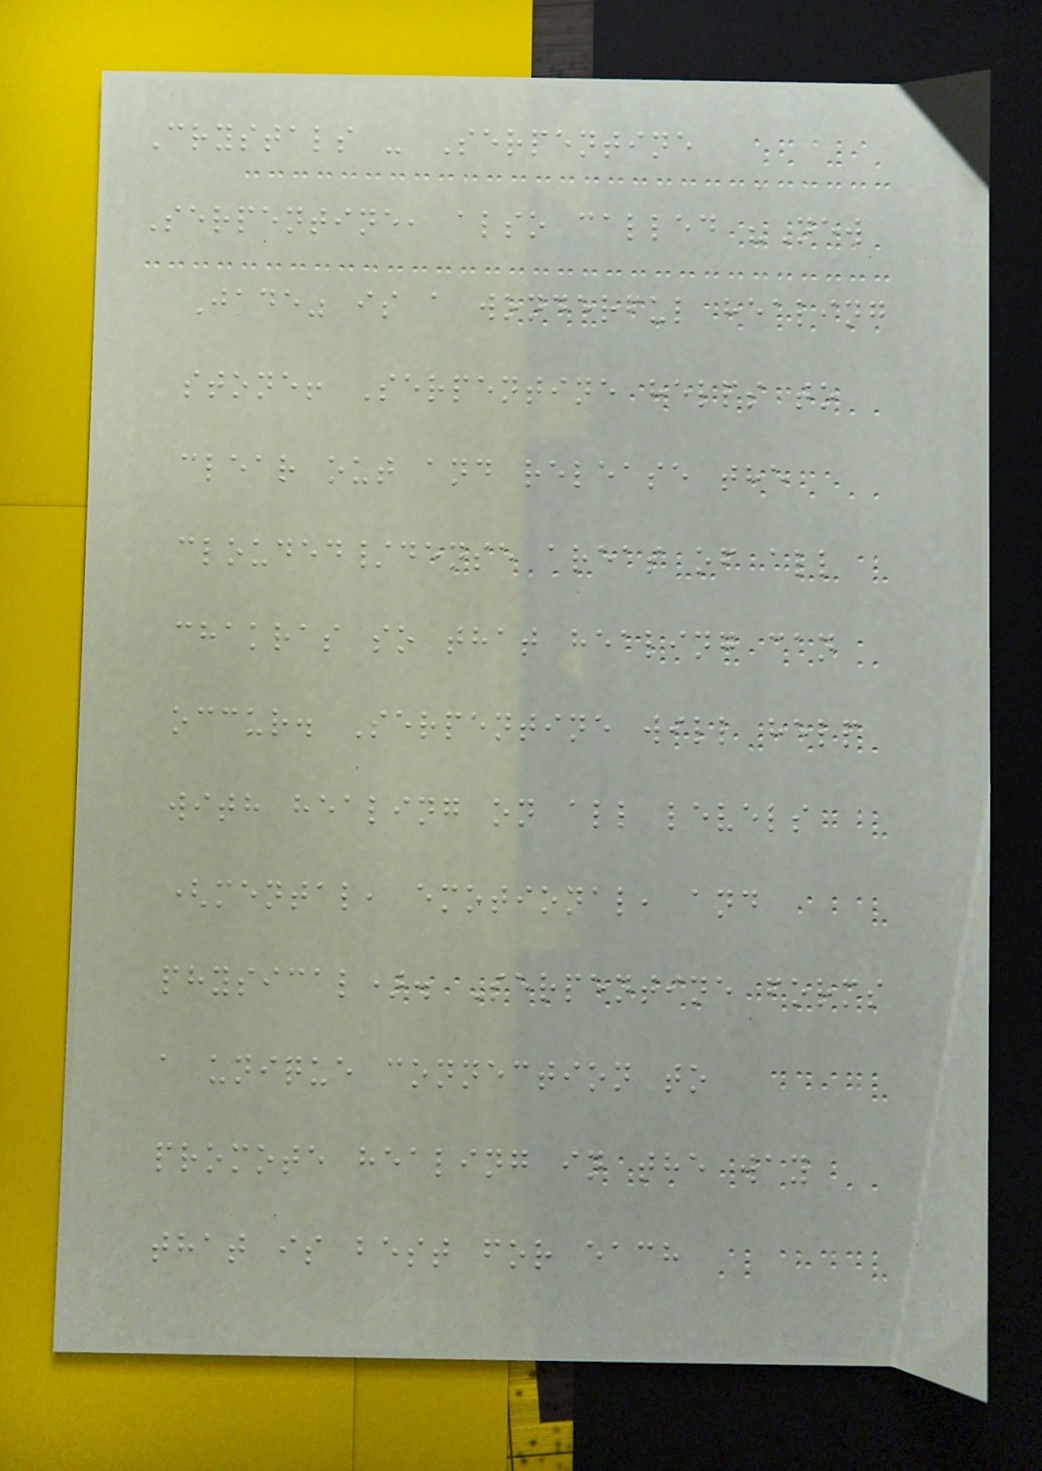Crystals - Serpentine
Serpentine, also called "New
Jade" is a wonderful healing
stone! Serpentine helps to
clear out and release the
clouded/dense areas of all
chakras so that healing can
occur. Serpentine will help
with healing on all levels
(mental, emotional, and
physical). Serpentine forms
a unique connection to
promote healing in the way
that is best for each
